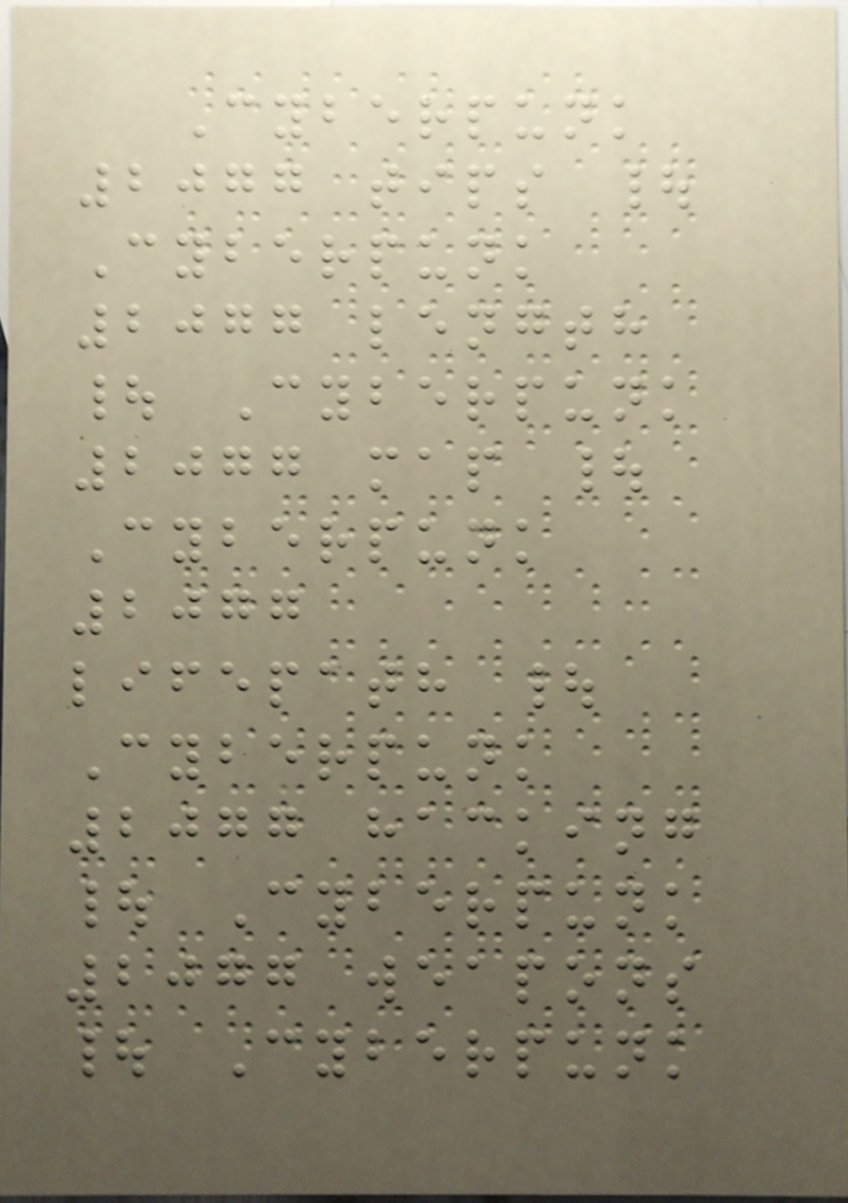Cyberpunk
2077 tips |
Cyberpunk
2077 length
| Cyberpunk
2077 map |
Cyberpunk
2077
lifepath |
Cyberpunk
2077 hacking
| Cyberpunk
2077 weapons
| Cyberpunk
